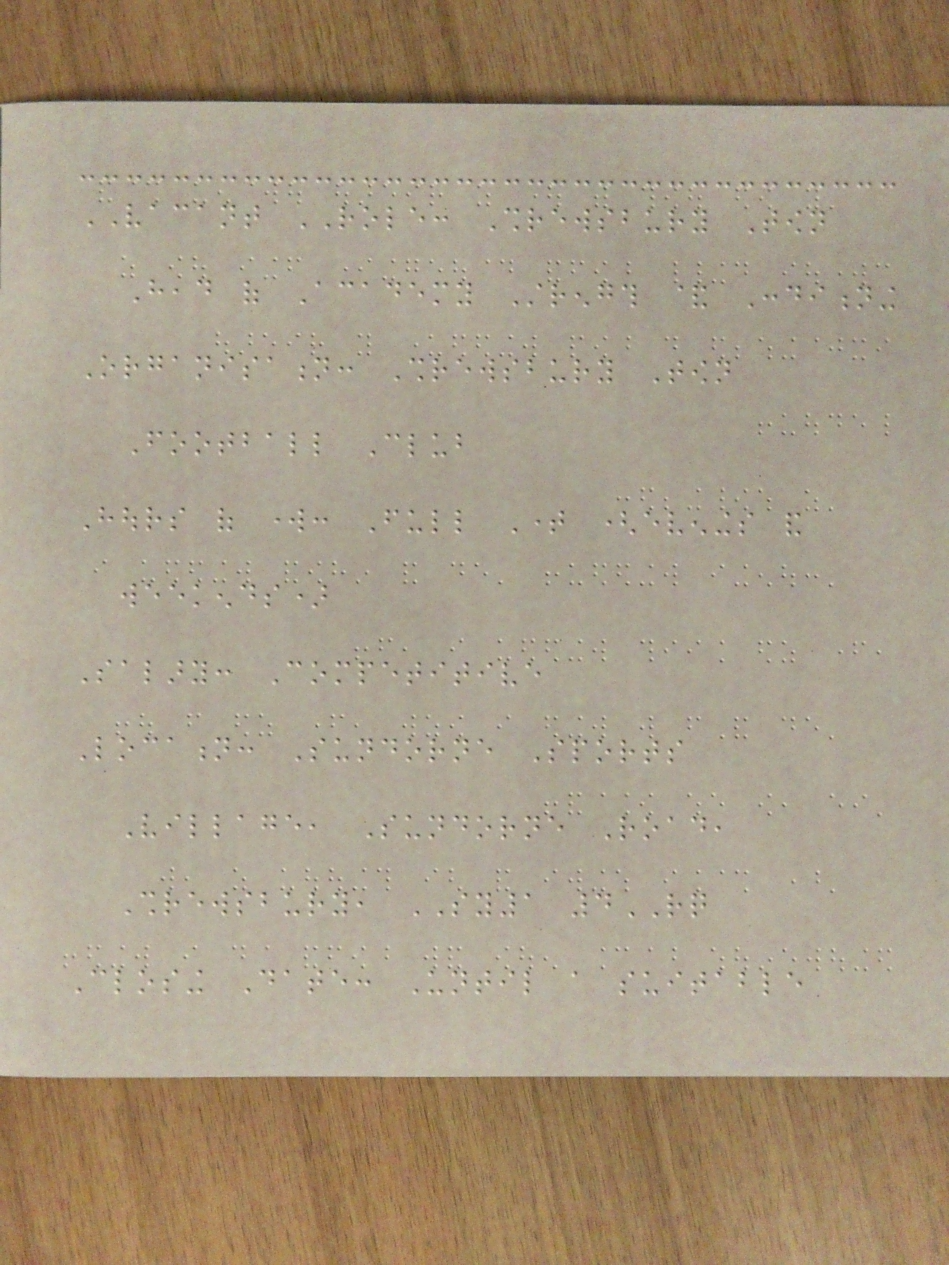VACANT ROLE: Shrewsbury Town
Head of Academy Strength & Conditioning
Organisation: Shrewsbury Town
Football Club
Hours of work: Full Time (evenings and
weekends)
Salary: Competitive
Location: Sundorne Sports
Village, Sundorne Road,
Shrewsbury, SY1 4RQ
Closing Date: Until a suitable
